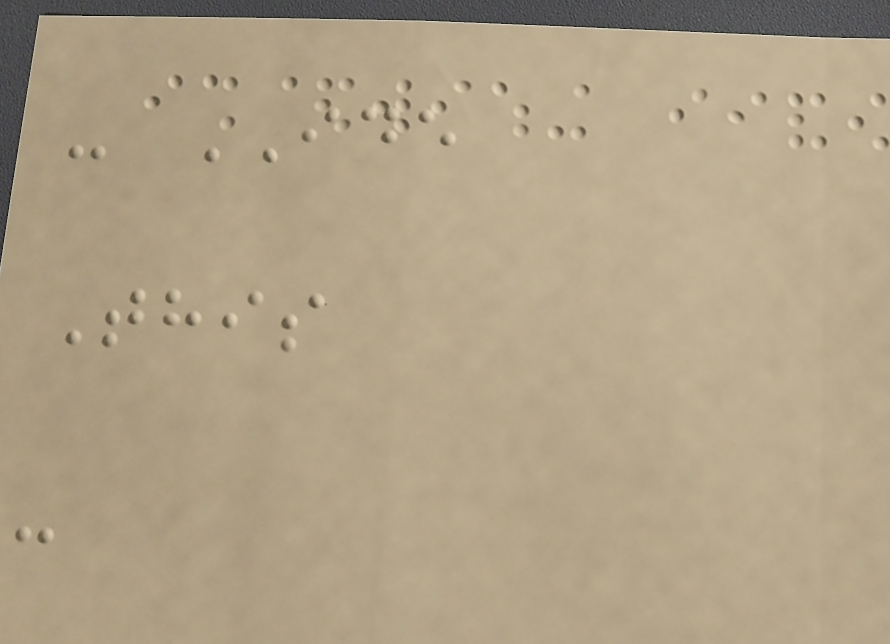- IDE
This
-
